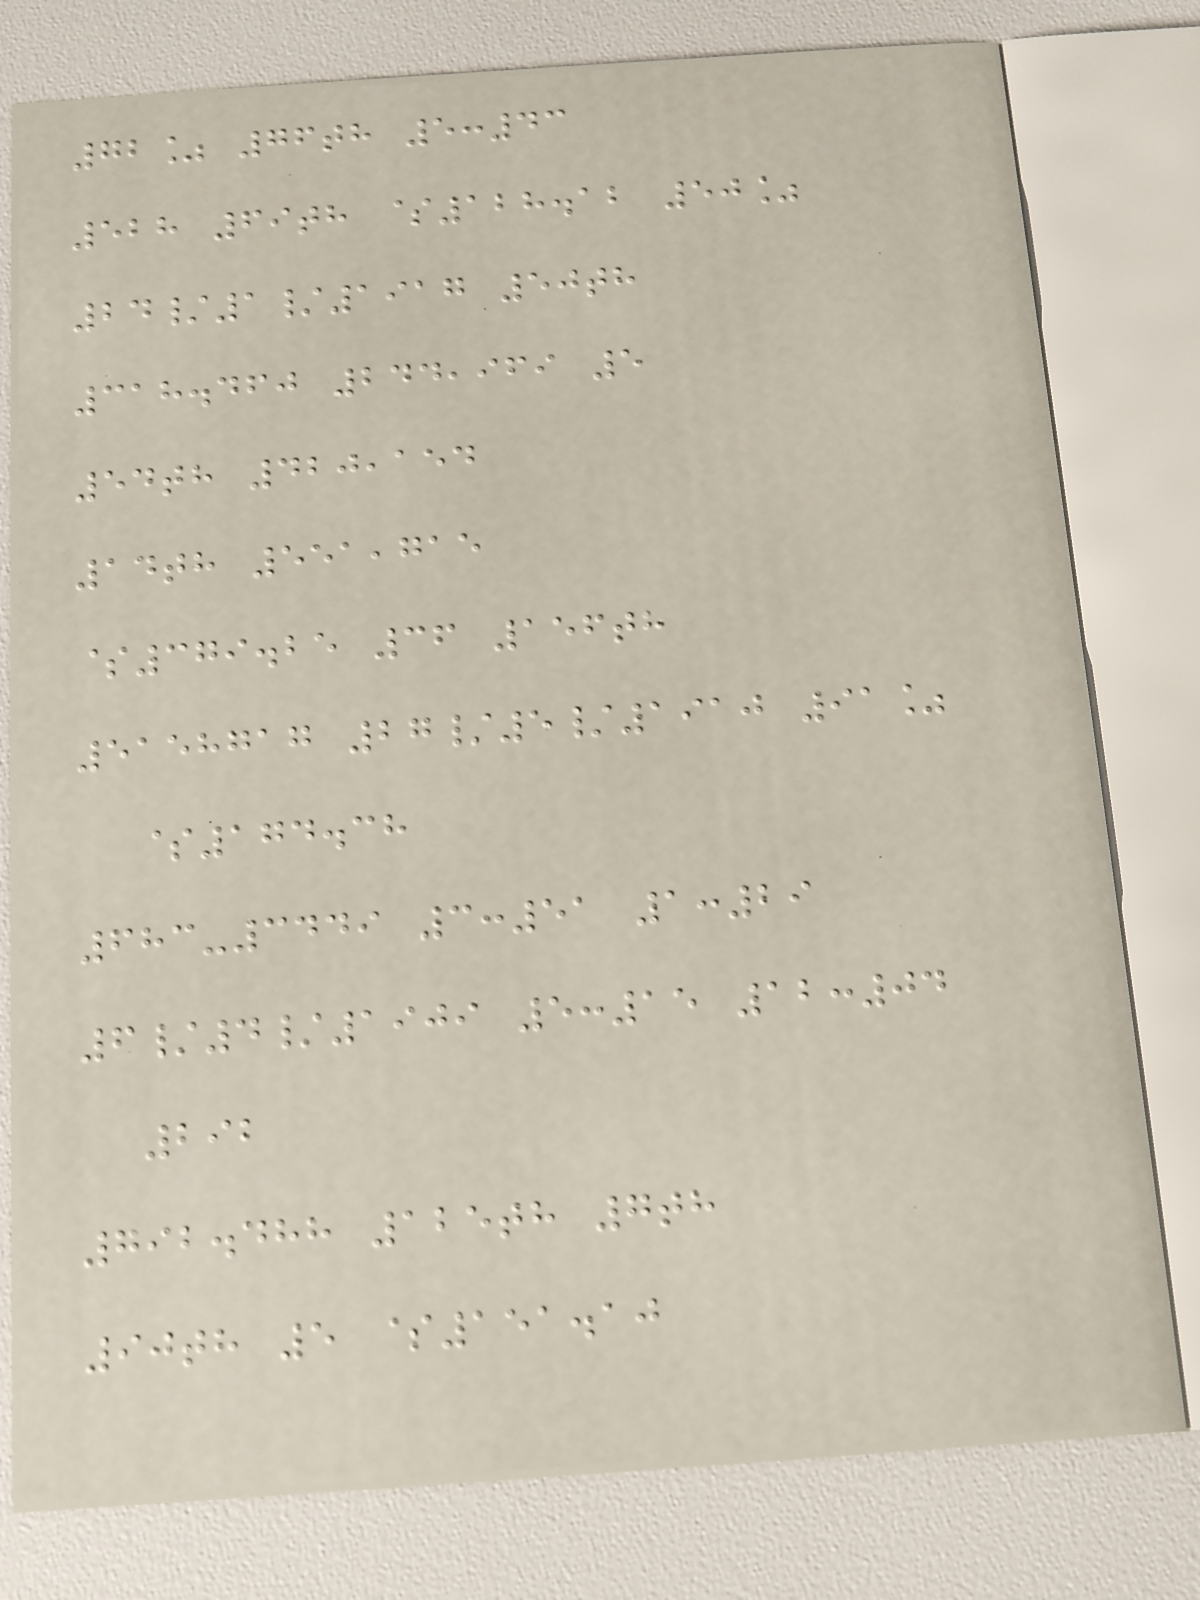72% 76th 5:43
528 69th $128.12 50%
24/1/1917 50th
318.460 244,969 5
54th 420,154
14th 551,715
$379.25 36 156th
5158717 27/5/1910 91%
$174.38
683-3449 3:51 1:29
6/4/1909 5:15 12:04
292
792.488 125th 7th
90th 5 $151.10
